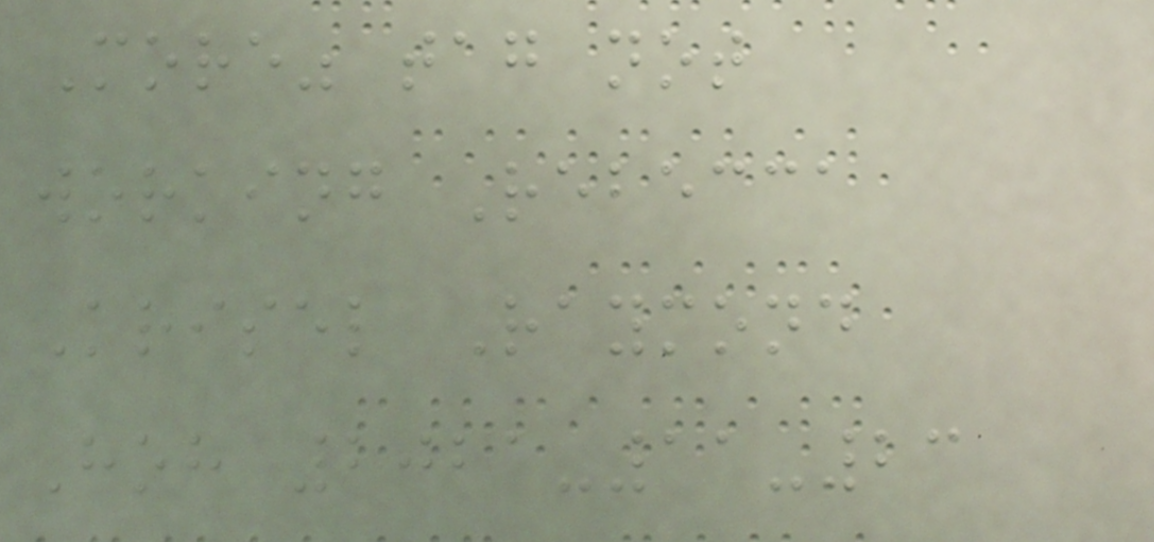More" tag not
working Rebecca
Krisel Raymond
Hoh 2021-11-23
